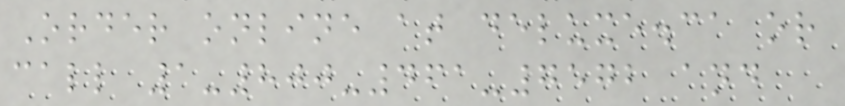Order online at deluxe.ca or
call 1-800-461-7572 and
